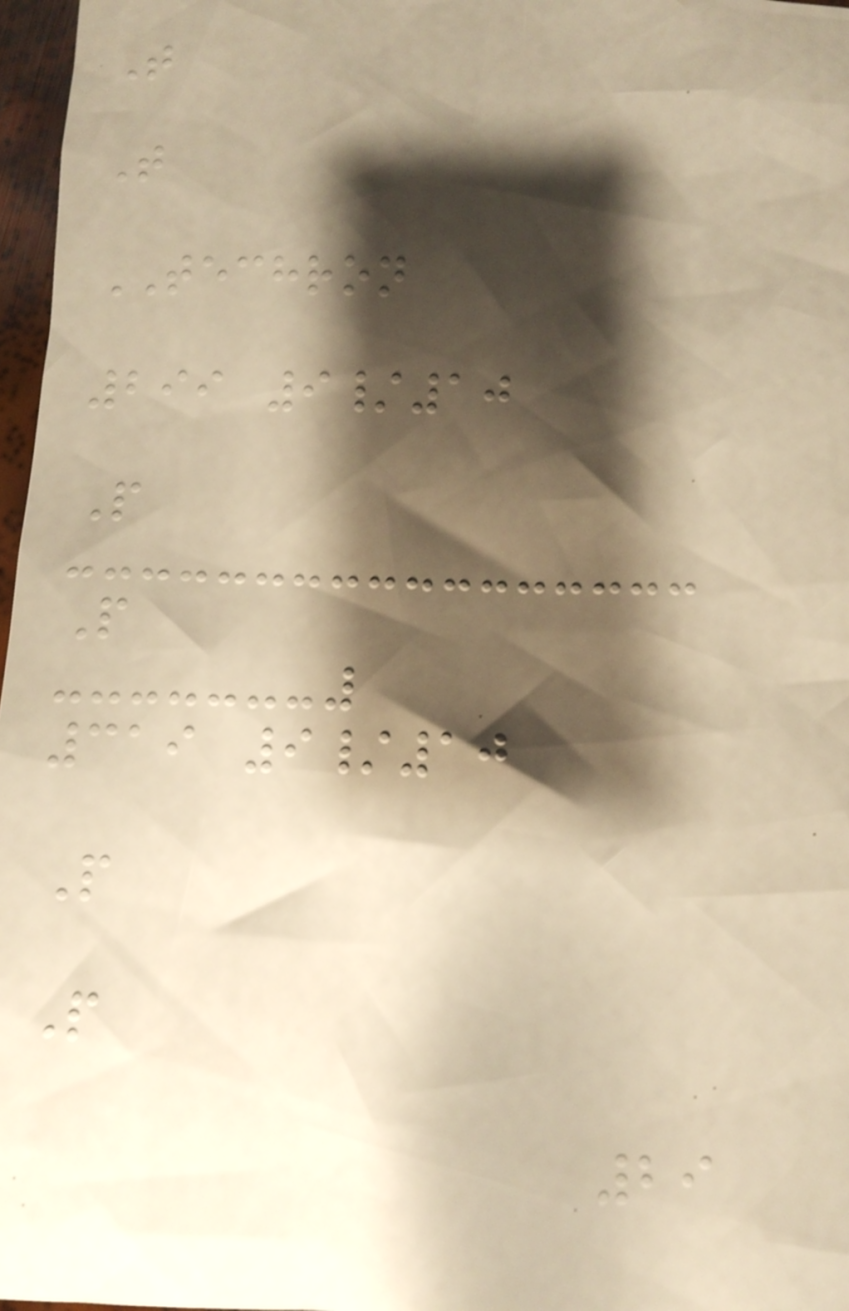T
T
TECHRON
299 9/10
P
P
319 9/10
P
P
29
